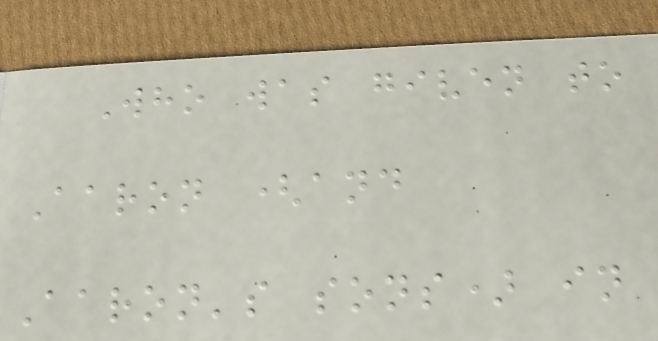Who was given to
Aaron (and
Aaron's sons) in
